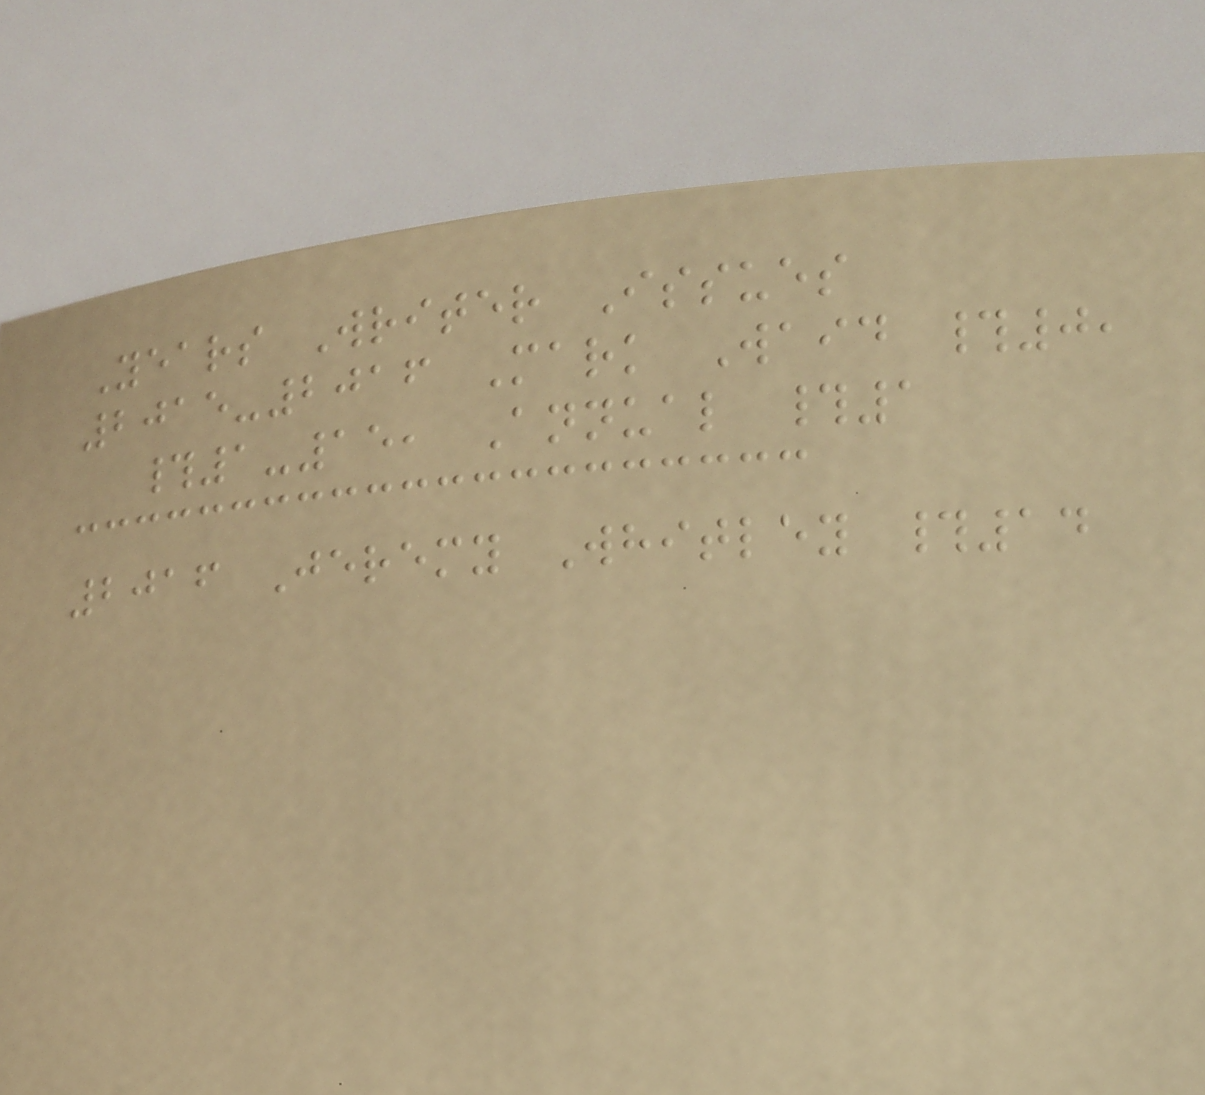Years Writer Issues
2015-2016 Mark Waid #0,
#1-15, Annual #1
2016 Jeremy Whitley #14
